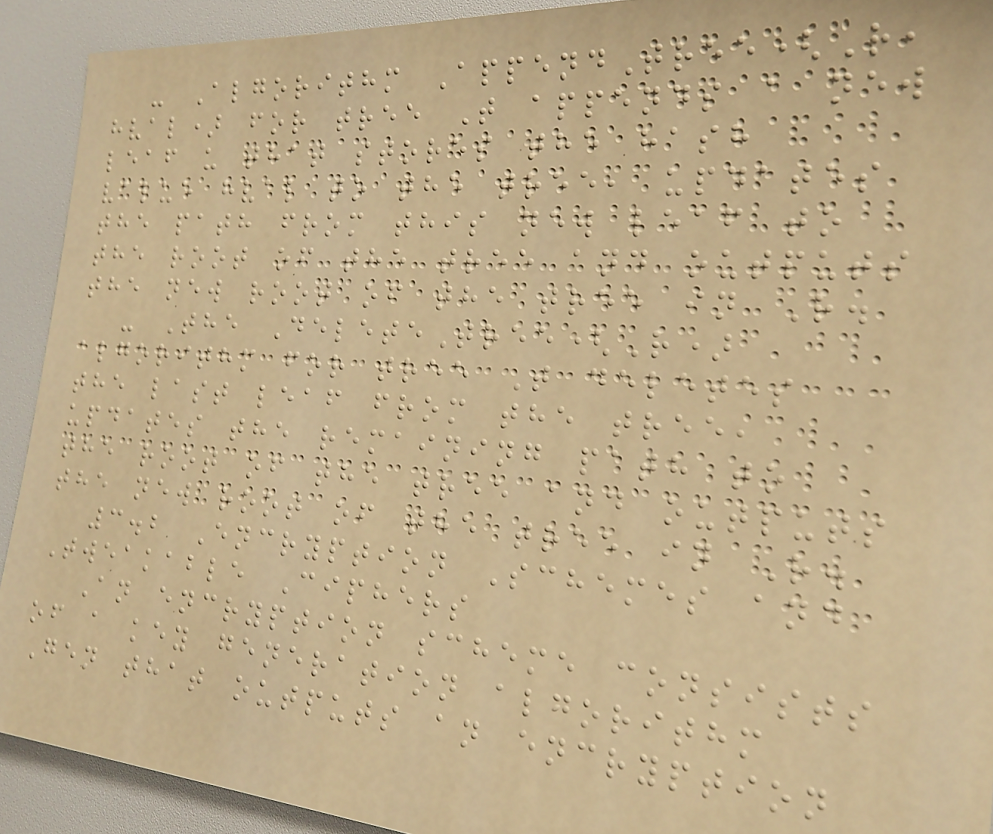- Algorithm AppendTree(R,
hval) for tree T appends a new
leaf u that stores the hash
value hval to the tree, updates
the path from this new leaf to
the root of the tree and outputs
the new root of the tree in R.
- The DeleteTree(R)
algorithm for tree T deletes
the last leaf from the tree,
updates the remaining path to
the root of the tree and outputs
the new root of the tree in R.
3.2 Encryption Schemes and
Tweakable Ciphers
An encryption scheme consists
of a key generation algorithm
Gen that outputs an encryption
